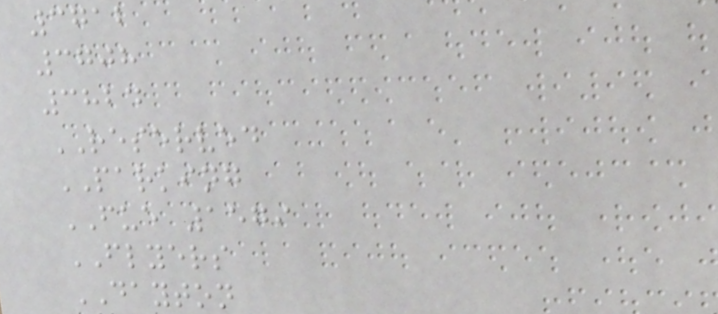3712
3708
3824
RESERVED
PARKING
FUE 1579
FLYERS
DAYTON
